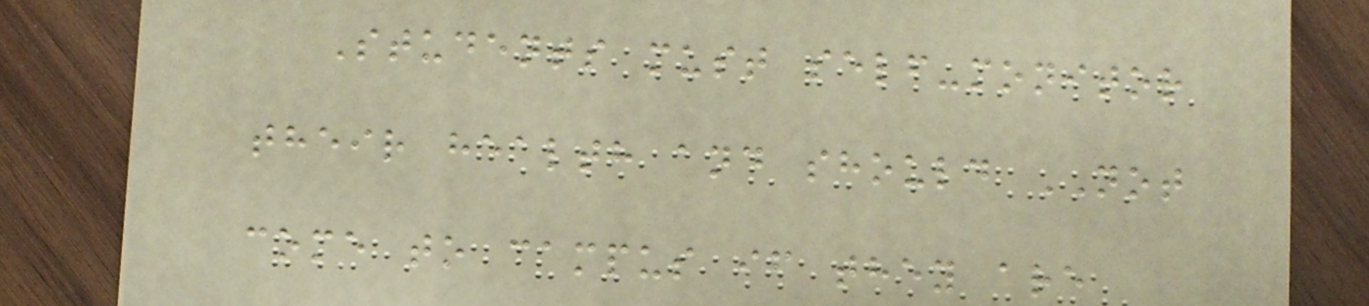Students must self-monitor
their health and should NOT
come to campus if they are
